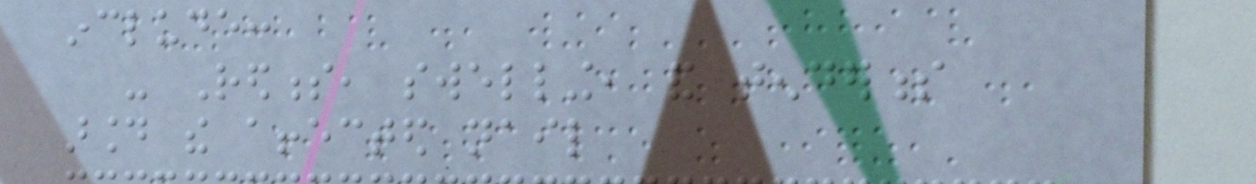include:
- Redness, swelling, and tenderness
around the affected nail
